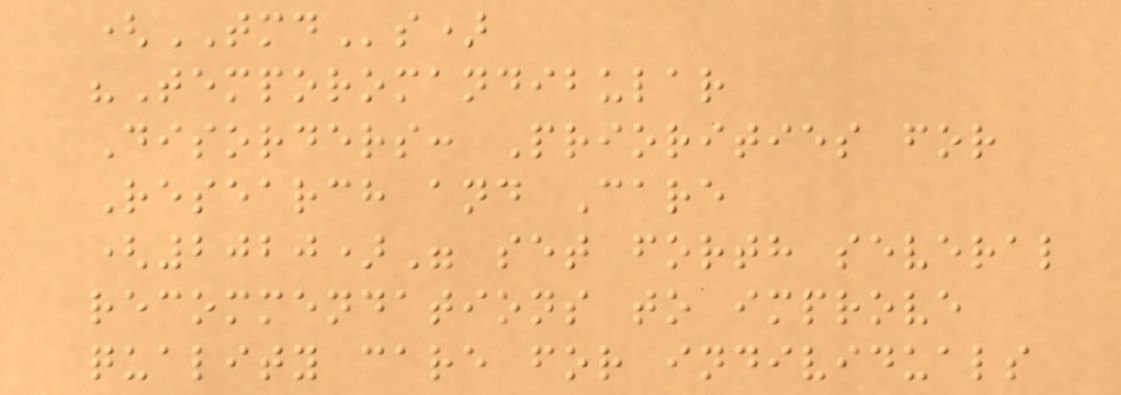(TMDs)
"Temporomandibular
Disorders: Priorities for
Research and Care
(2020)" set forth several
recommendations to improve
quality care for individuals
